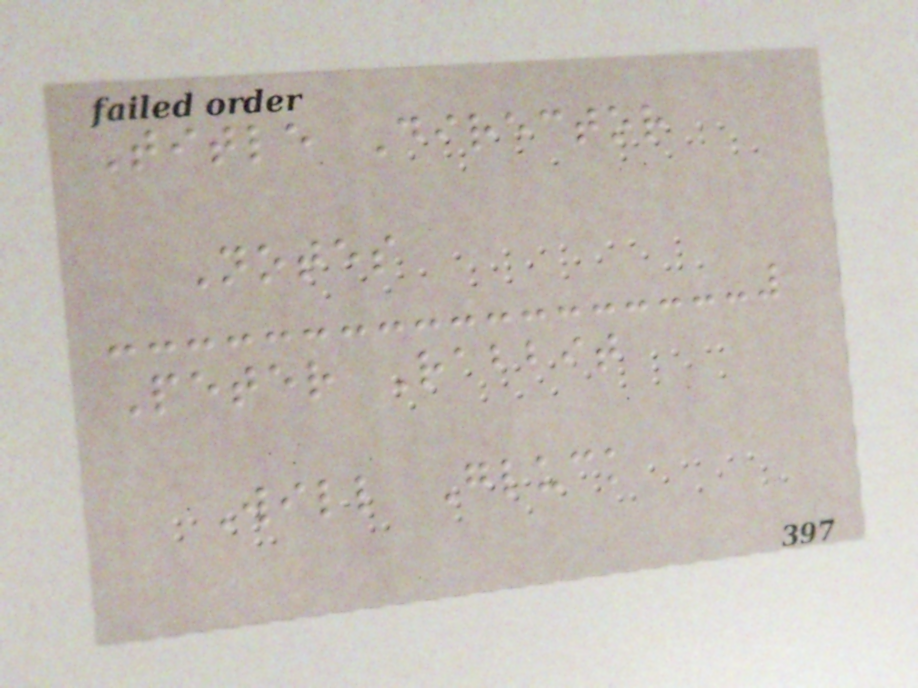Title Director
Notes
Peter Rabbit
Will Gluck
